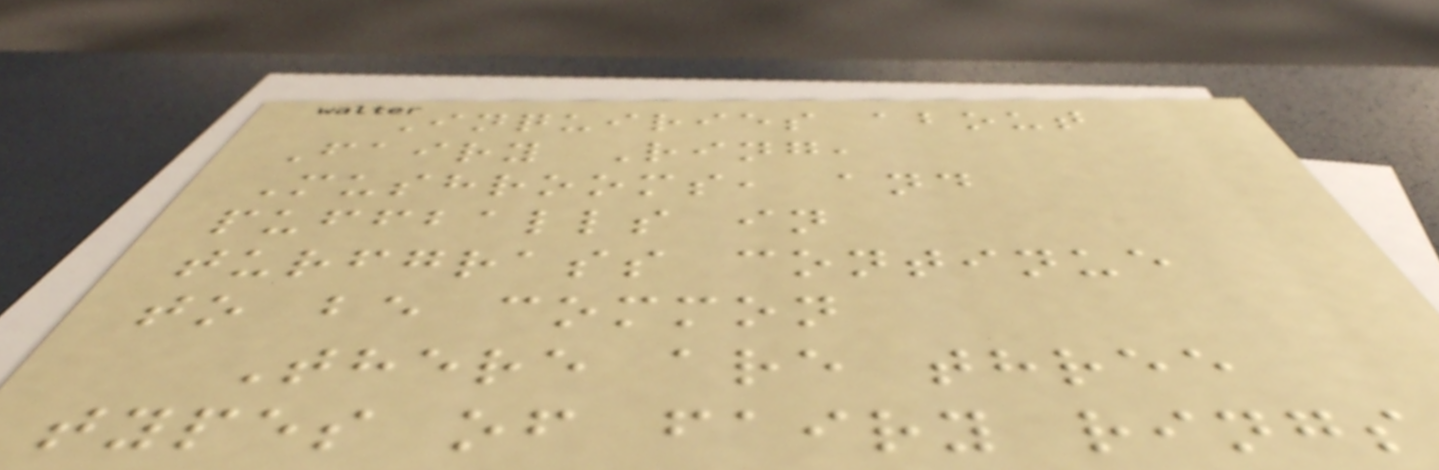Inquiries about
Fairy Ring,
Mushrooms, and
puffballs in
turfgrass continue
to be common
There are three
types of fairy rings
